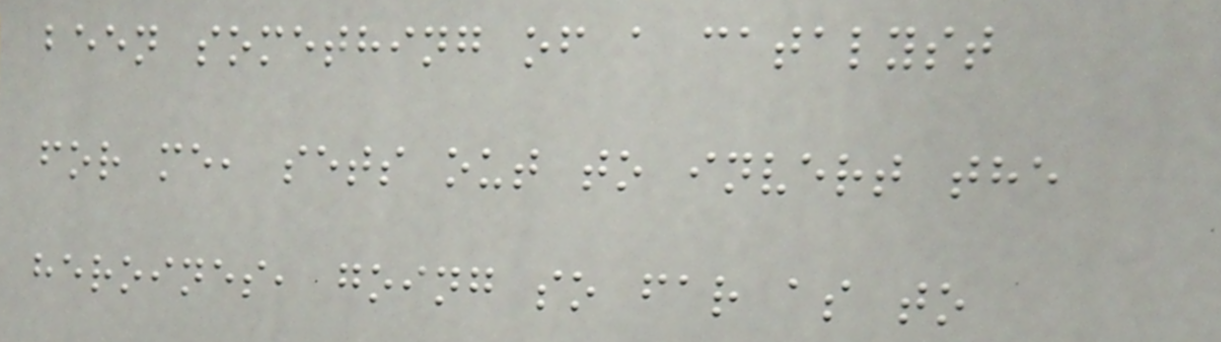been something of a catalyst
for me, sets out to invert the
heroines, going so far as to
